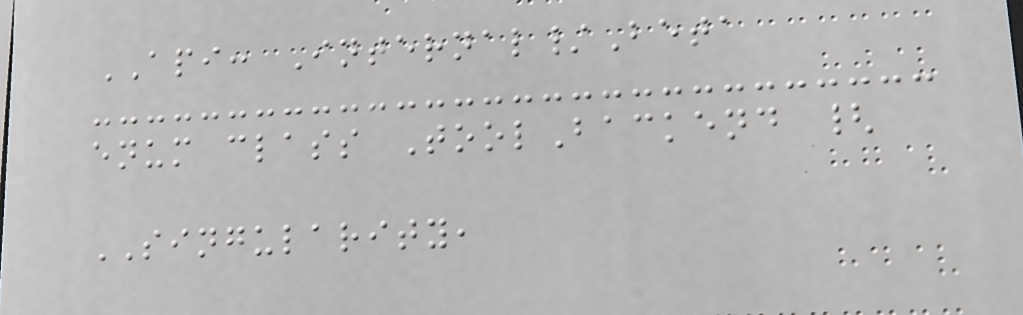API: Internal/Beta
enum class ToolBackend {
SINGULARITY,
